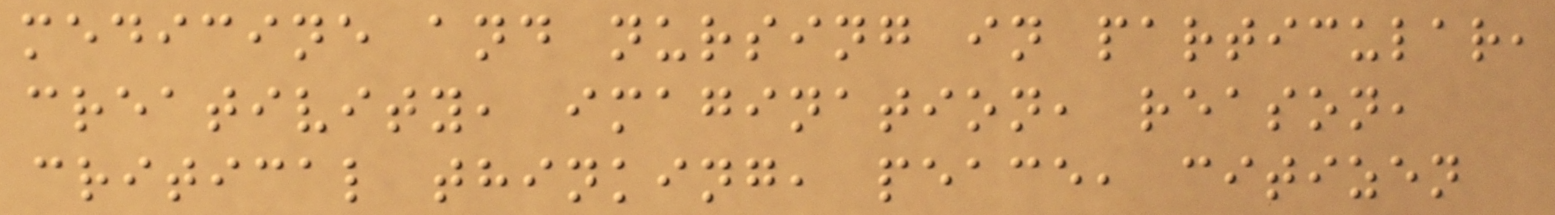medicine and nursing in particular,
creativity, imagination, reason,
critical thinking, peace, citizen
